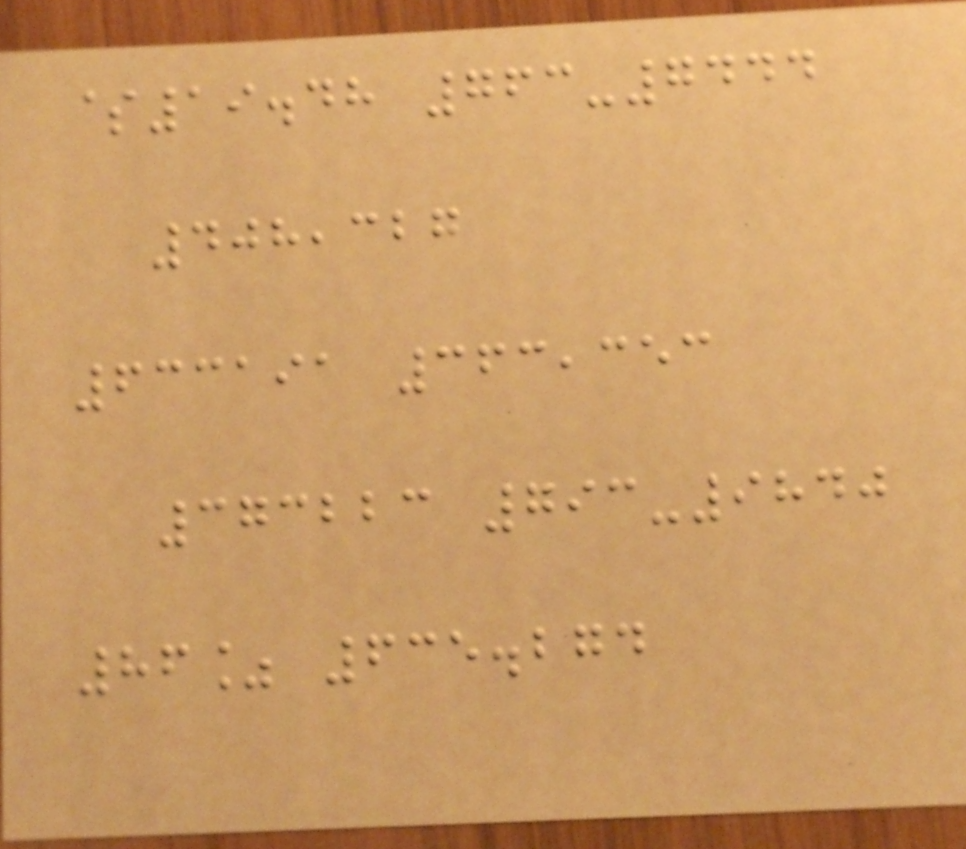$19.48 763-7444
408,327
633191 363,353
373223 793-9840
86% 635.274
